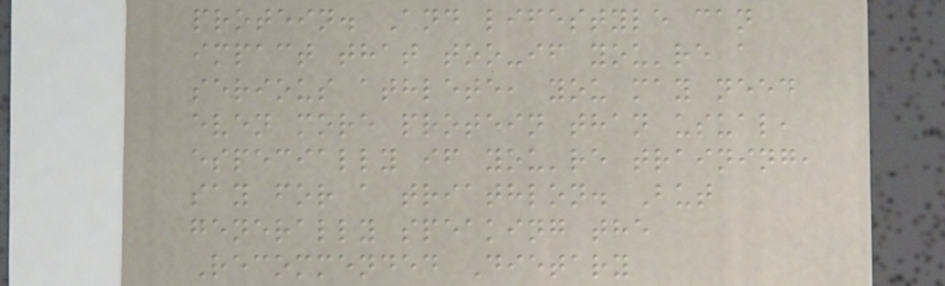protein. And lifestyle can
impact that too-if you're a
serious athlete, you may need
even more protein than usual,
especially if you're training,
say for a triathlon. But
generally speaking the
Recommended Dietary
